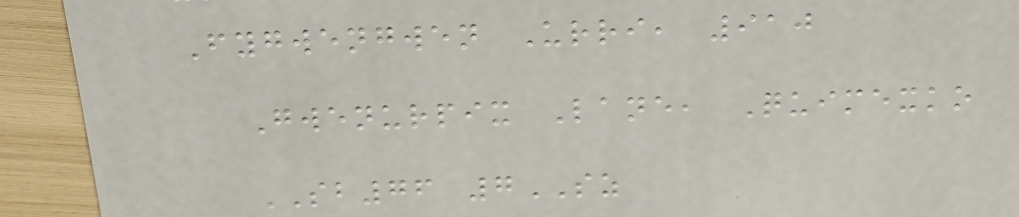Fygwengwen Urri, 910
Gwenurpix Lane, Quimexko
SB76 7SZ
